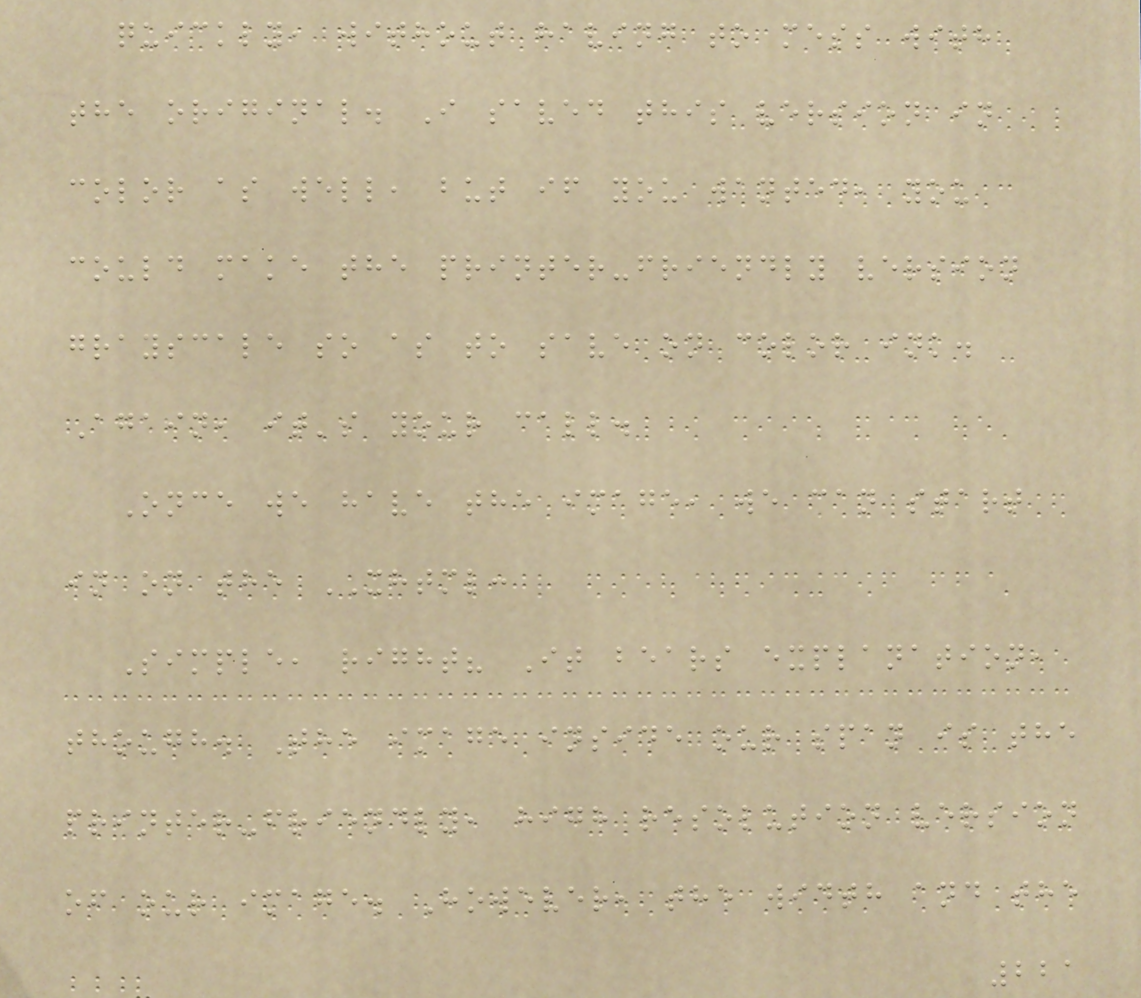quickly, without having to mess with
the original. I saved this version in
color as well, but if you wanted, you
could make the printer-friendly version
grayscale so as to save on color ink.
Again, it's your call.
Once we have the image, we can start
in on the XHTML:
Simple, right? It bears explanation,
though. The image inside our span is the
printer-friendly, high resolution version
of our image. However, the width and the
221
